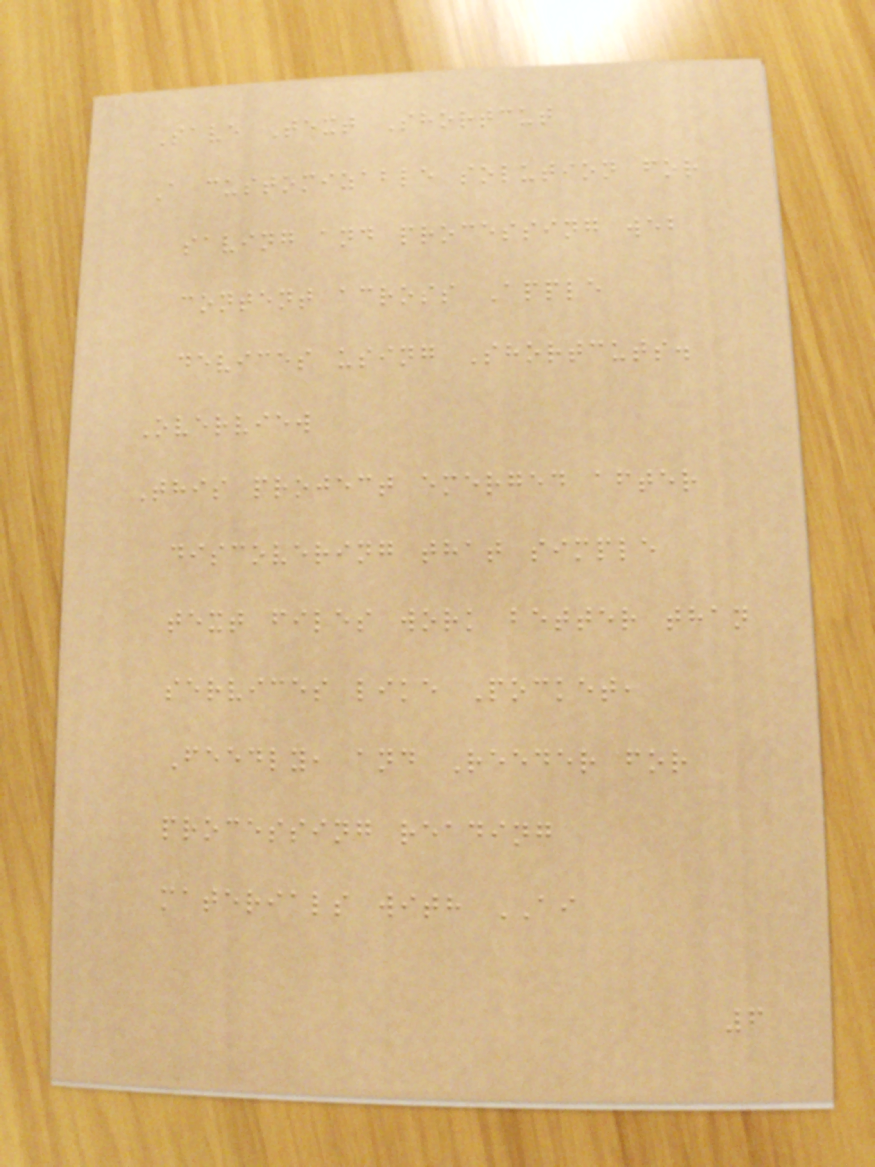Save Text Shortcut
A customizable solution for
saving and processing web
content across Apple
devices using Shortcuts.
Overview
This project emerged after
discovering that simple
text files work better than
services like Pocket,
Feedly, and Reeder for
processing reading
materials with AI
6
